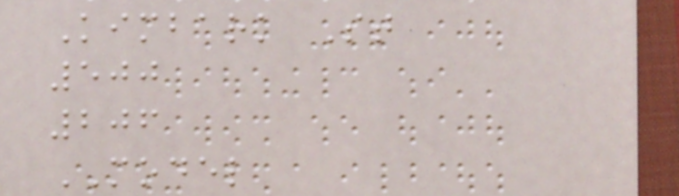Kimbark St
500
206
MODEL
